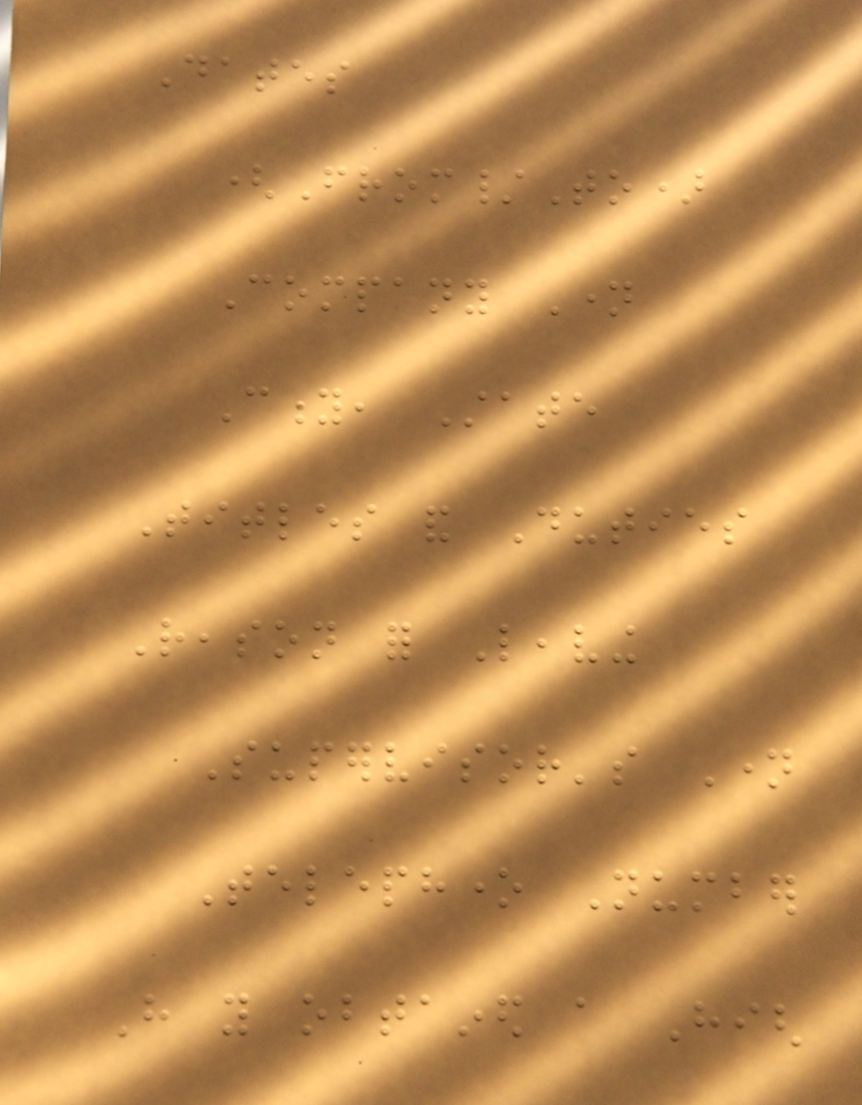Dates
(From/To)
Company Name
City, State
Titles and Duties
Reason for Leaving
Supervisor's Name
Telephone Number
Have you obtained a High
